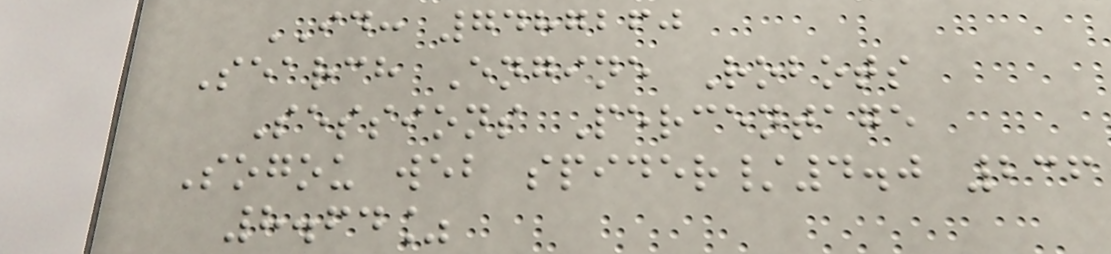ID: 7487260
Search Engine Robots
Sessions Percentage
Sogou web spider/4.0 236
8.64%
